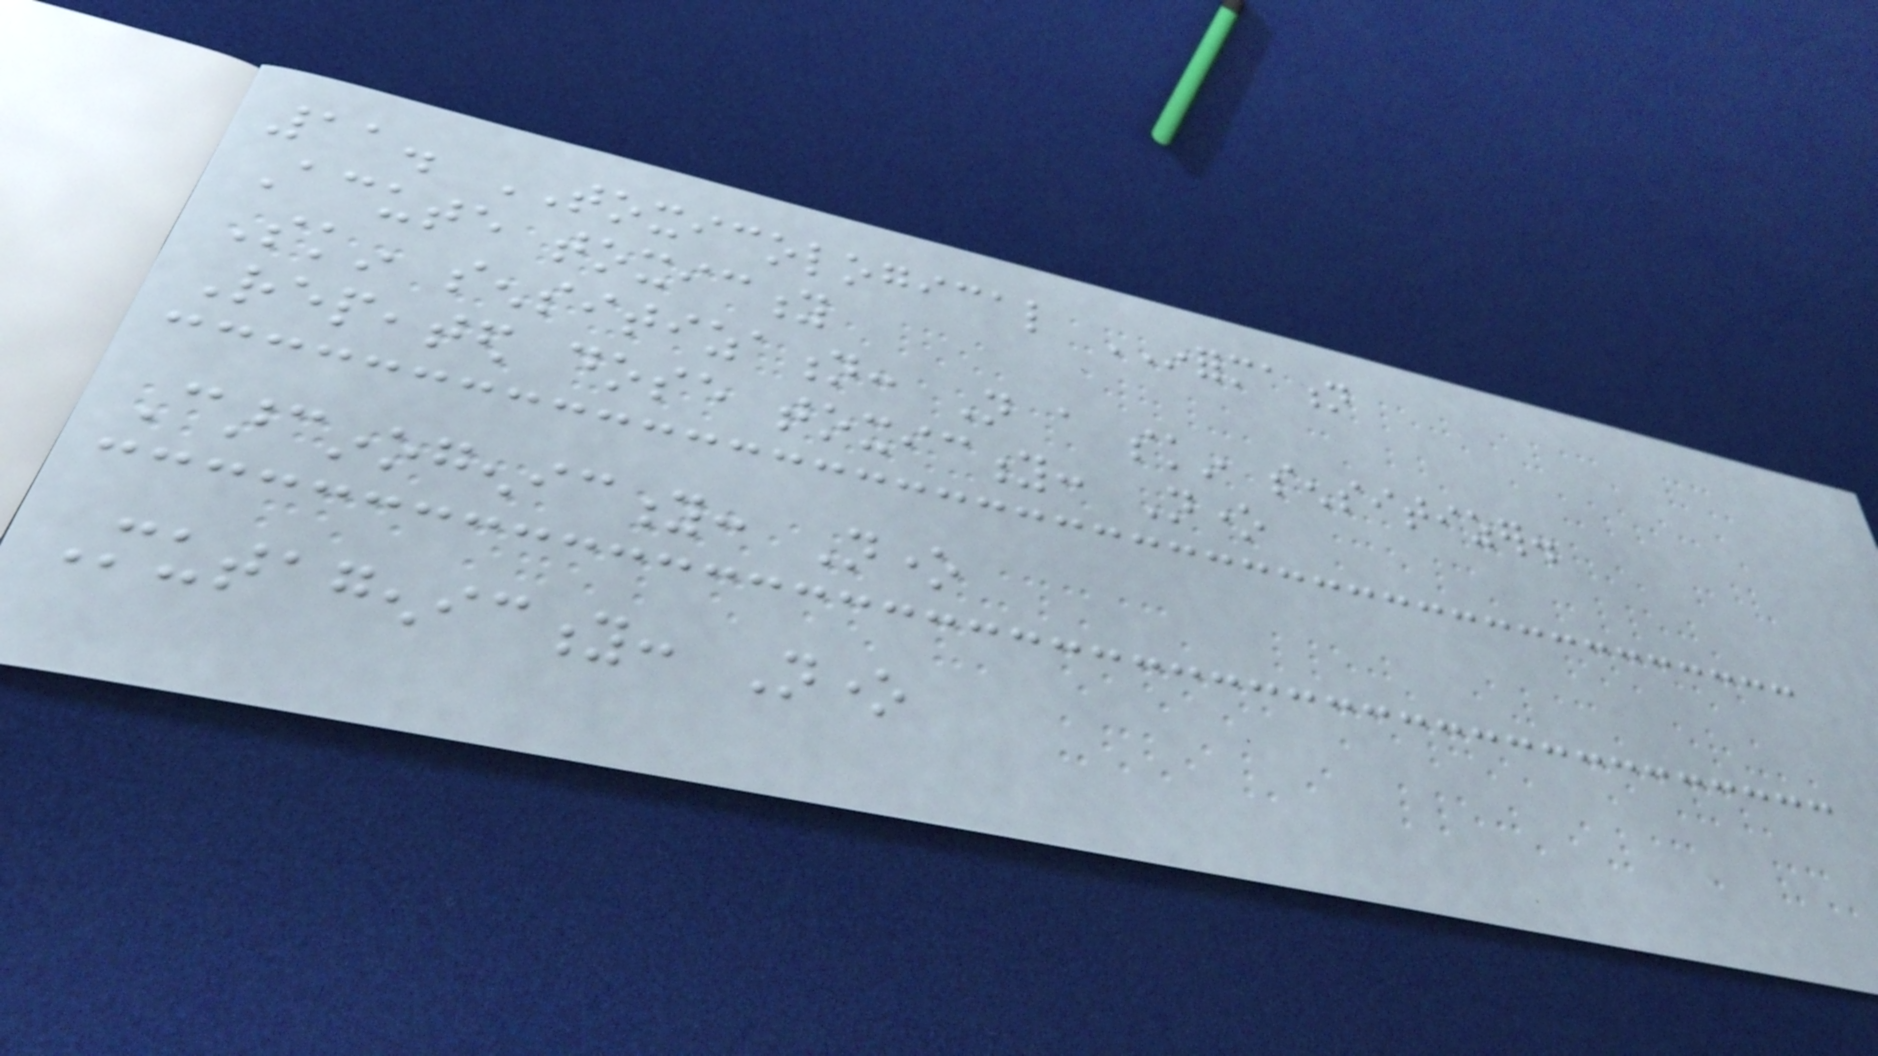11. TOXICOLOGICAL INFORMATION
Acute toxicity
Skin sensitization: Not a skin sensitizer.
Repeated dose toxicity: None
Carcinogenicity: None
Mutagenicity: None
